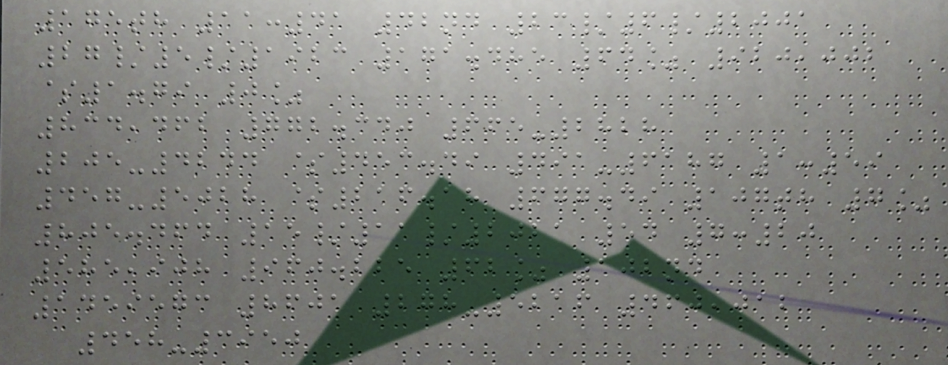175th 11:41 42nd 23/6/2001
27/5/1923 171.485 64% 920,002
$1.79 0%
834,462 772.340 665-2828
205-4244 $453.49 491-6187 1:59
457-5028 $216.18 677.49 107th 7%
805.464 15/11/2021 54 7:20
585,908 960.225 62% 102nd
1459573 8601 278-5216 460,012
458-3950
